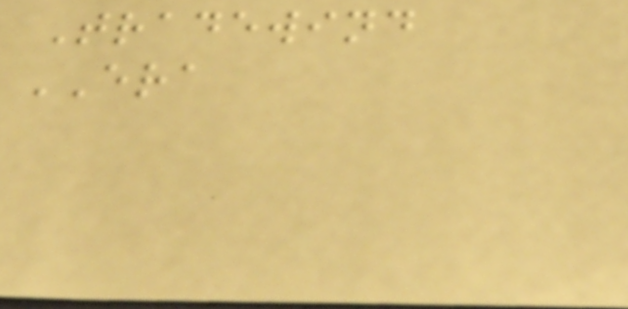Tradewind
ERA
